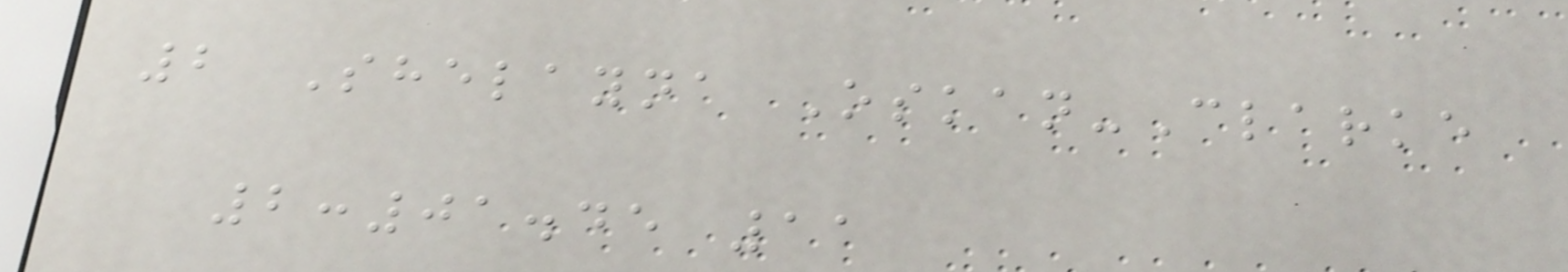2 Shelayna Oskan-Clarke
2:01.45 11
